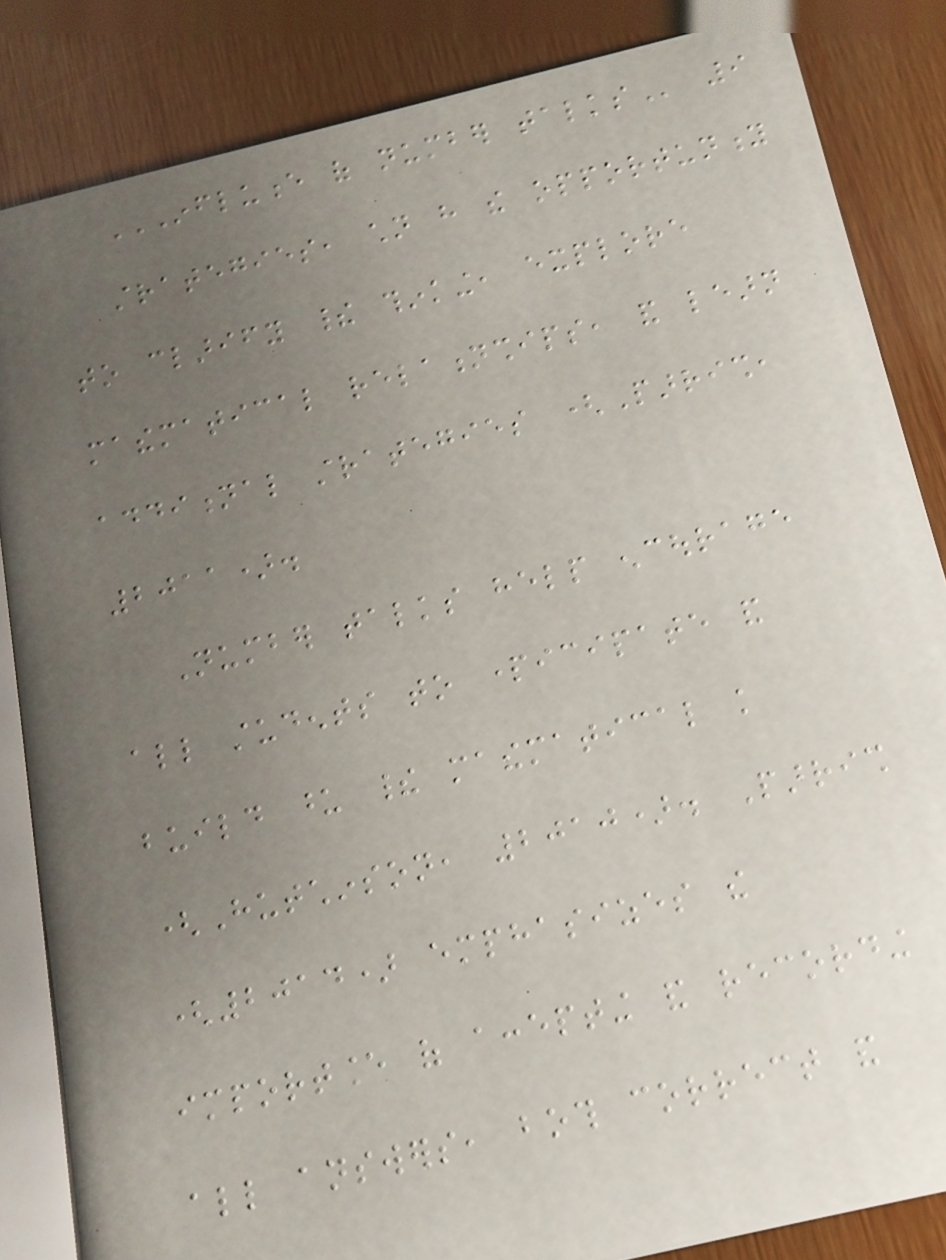INFLUENCE OF NUMBER TALKS 9
strategies, children have the opportunity
to clarify their thinking, explore
mathematical relationships, and learn
additional strategies (Parrish,
2011).
Number talks help encourage
all students to participate and
build upon their mathematical knowledge
(Hutchinson, 2010). Parrish
(2014) emphasizes the
importance of accepting and recording
all answers, both correct and
